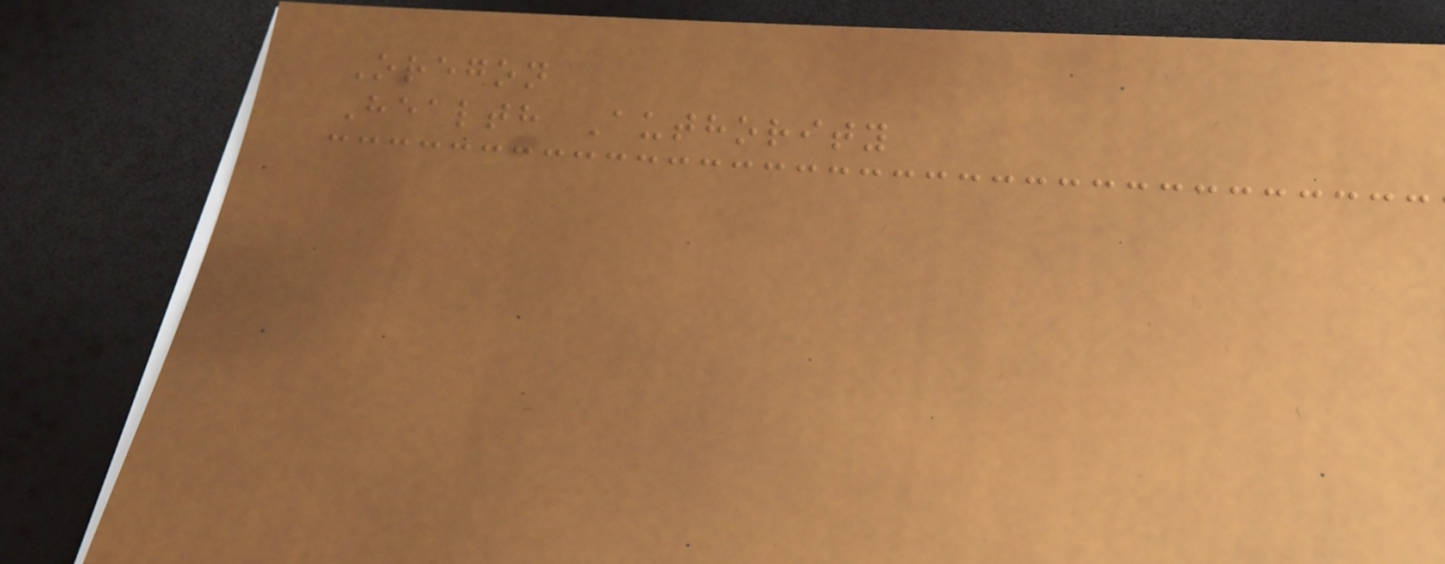Oregon
Health Authority
